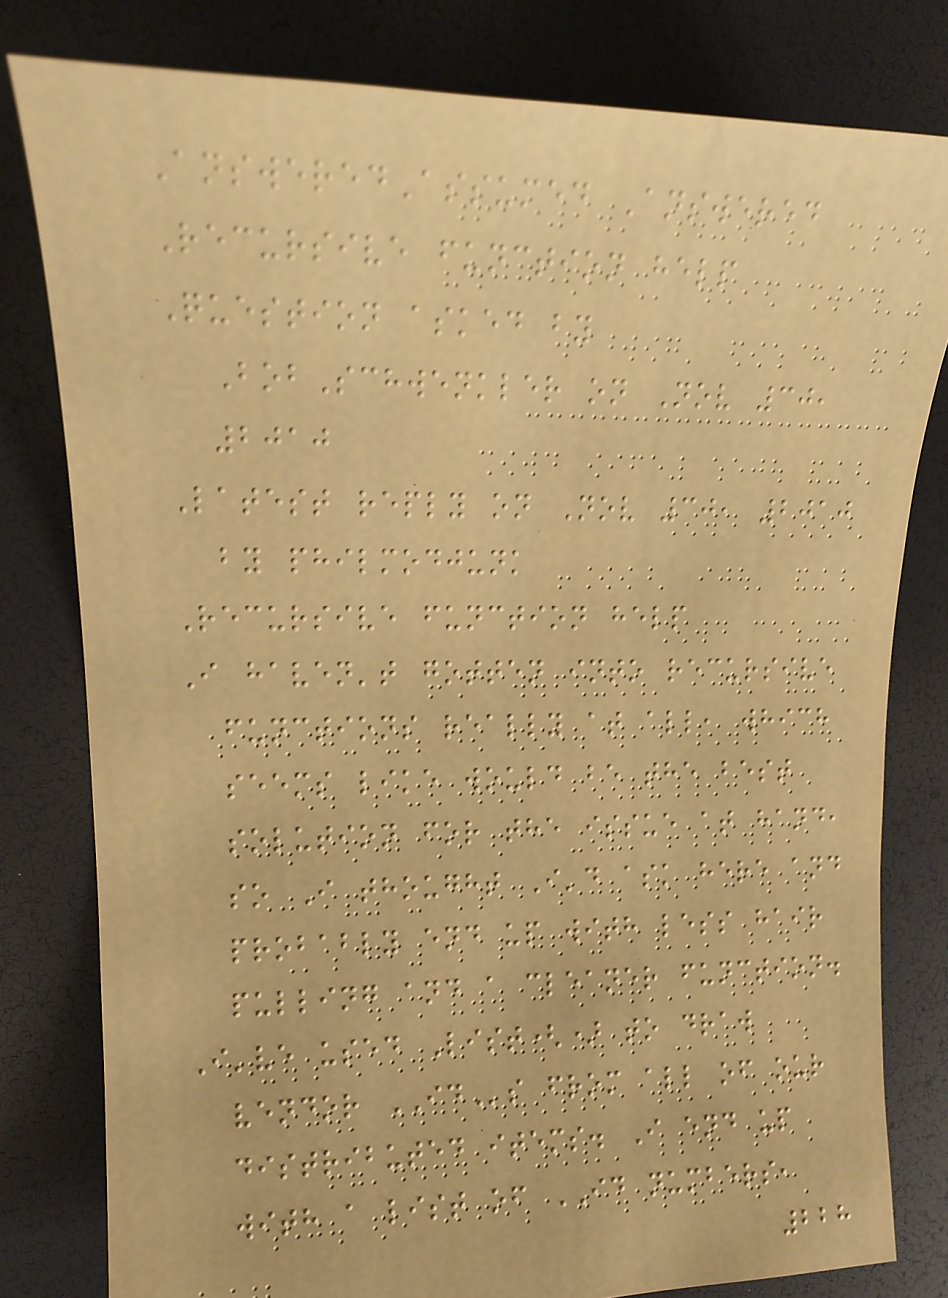AnsweredAssumed Answered
Recursive function help
Question asked by
BobSchwenkler on Nov 30,
2010
Latest reply on Nov 30, 2010
by philmodjunk
Recursive function help
I haven't gotten into recursive
functions really at all, which
seems like would be the best
solution for the issue at hand,
so I thought I'd ask here and
probably end up with less hair
pulling and a cleaner function.
I've used List() to draw
vendor IDs from all of our
distributed items. I end up
with a list of ID numbers,
228
